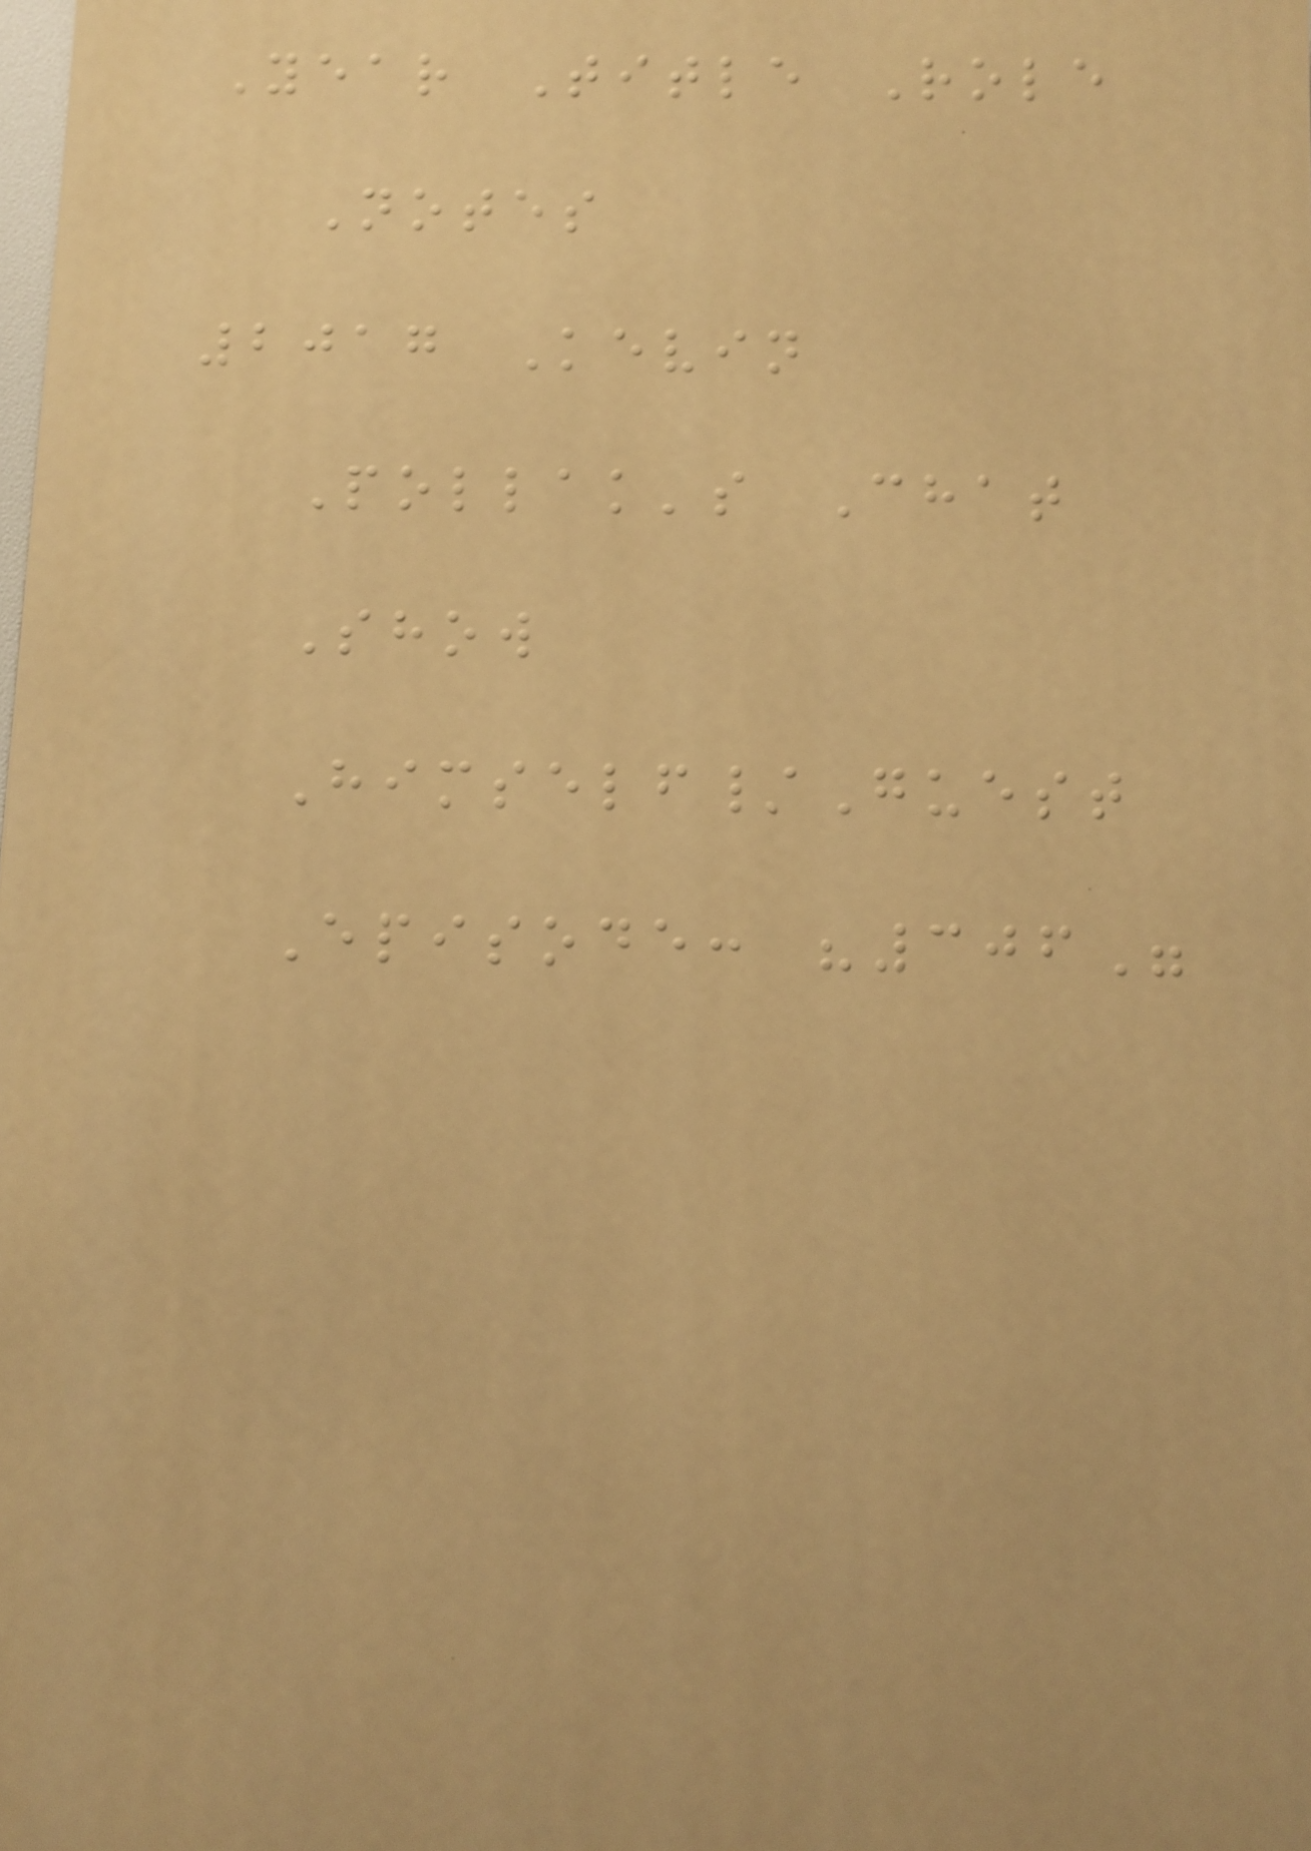Year Title Role
Notes
2017 Kevin
Pollak's Chat
Show
Himself/Guest
Episode: "306"
